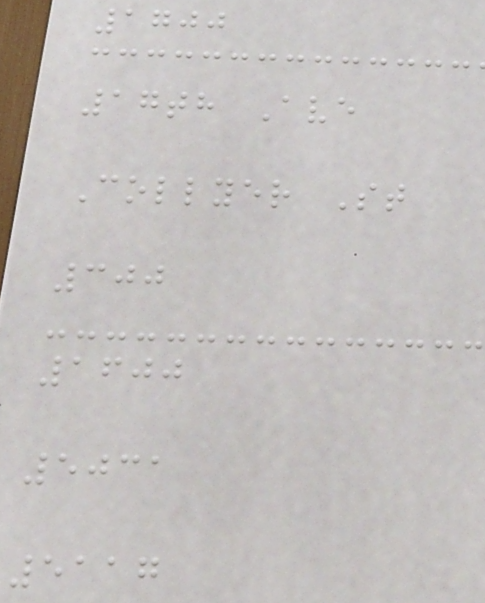1700
17th Ave
Collyer St
300
1600
5031
5117
